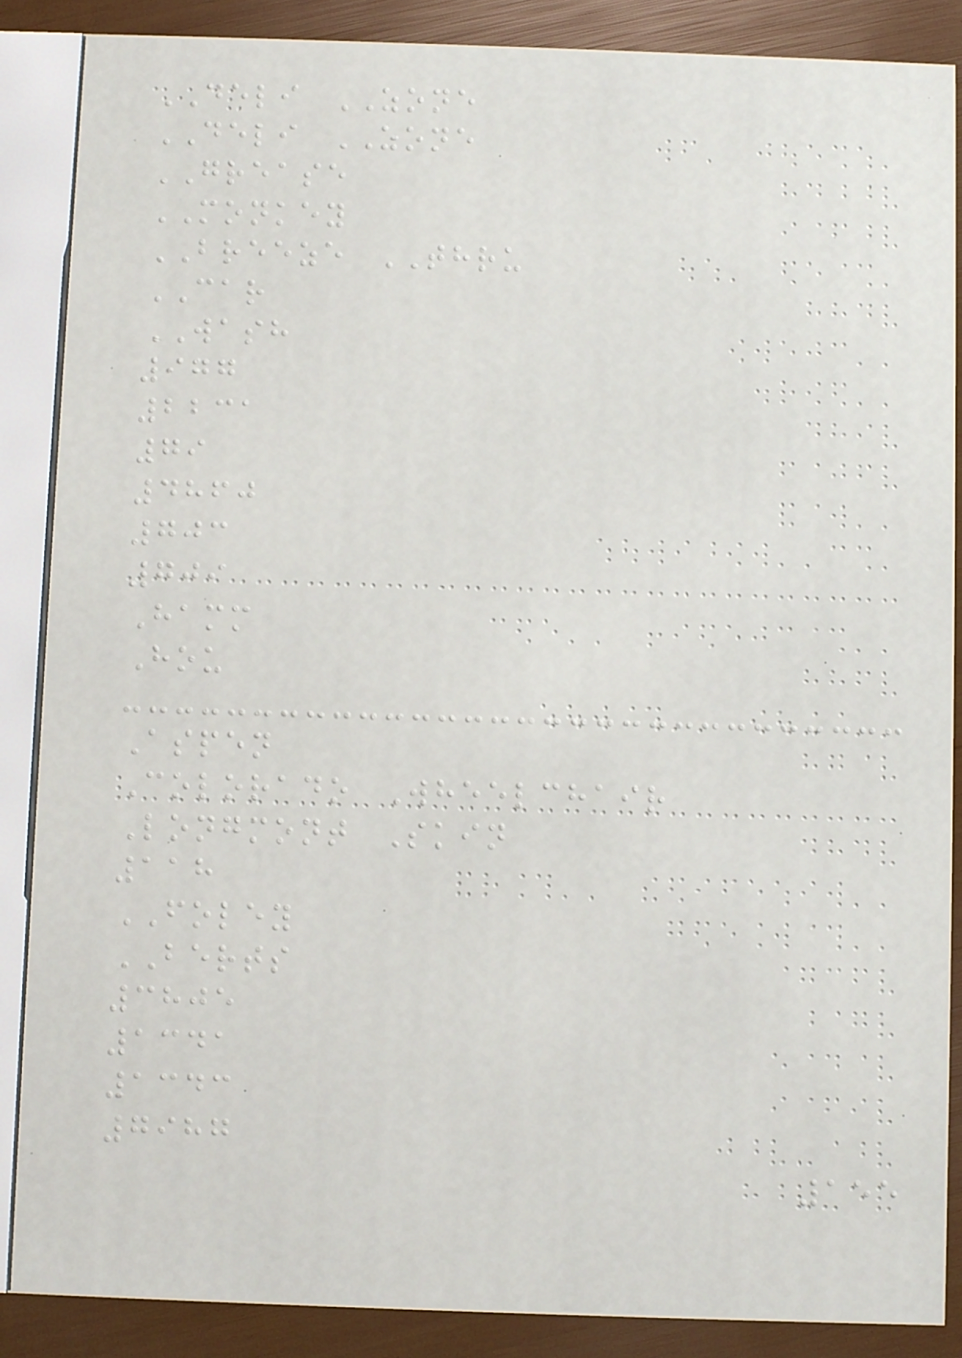DELI ZONE
DELI ZONE
GREASE
MONKEY
BREEZE THRU
CAR
WASH
977
2231
79
4860
703
709
Hamm
Hou
Aspen
Colorado Wheelchair
Longmont Skin
118
FOLEY
BERTS
3805
1341
1343
7987
155
